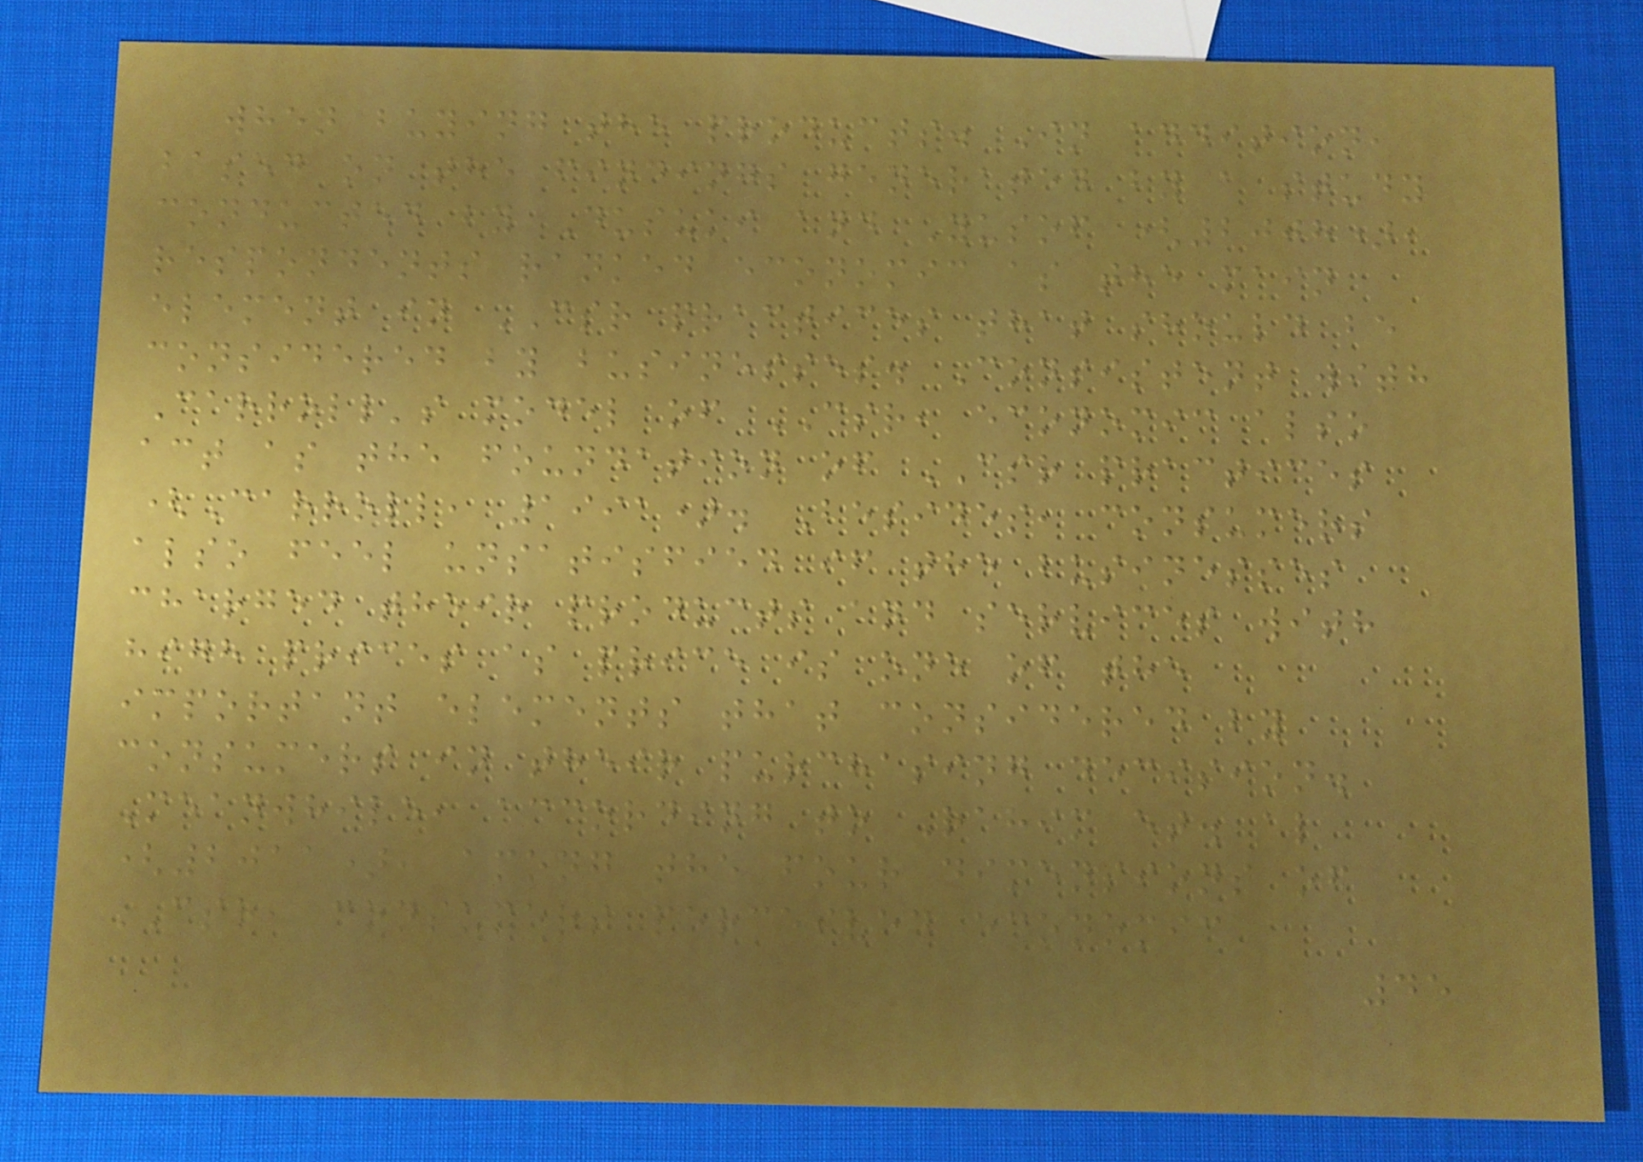when buying the products. In addition,
based on the findings generated by a study
conducted by Dusuki and Yusof (2008),
respondents ranked economic as the main
element in CSR practices that should be
considered by businesses. Consistent with
Carroll's model of CSR, economic also
act as the foundation of CSR practices
(Carroll, 1991). Besides, consumers
also feel unsatisfied if the businesses
charged their products and services with
high prices as price is one of the
important elements that considered by
consumers in their purchasing decision.
Meanwhile, according to Rahim et. al
(2011), among the four dimensions of
CSR, consumers perceived economic
45
